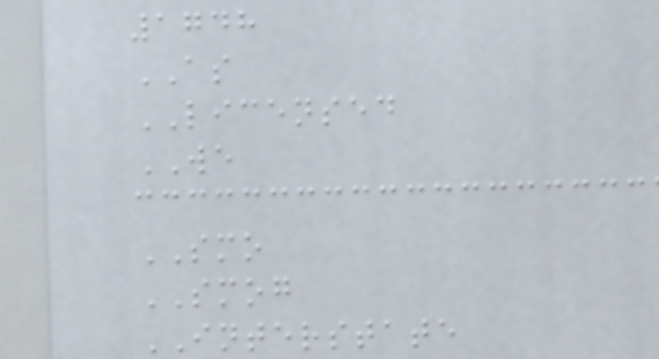1748
AS
LICENSED
WE
SMO
SMOG
INTERSTATE
